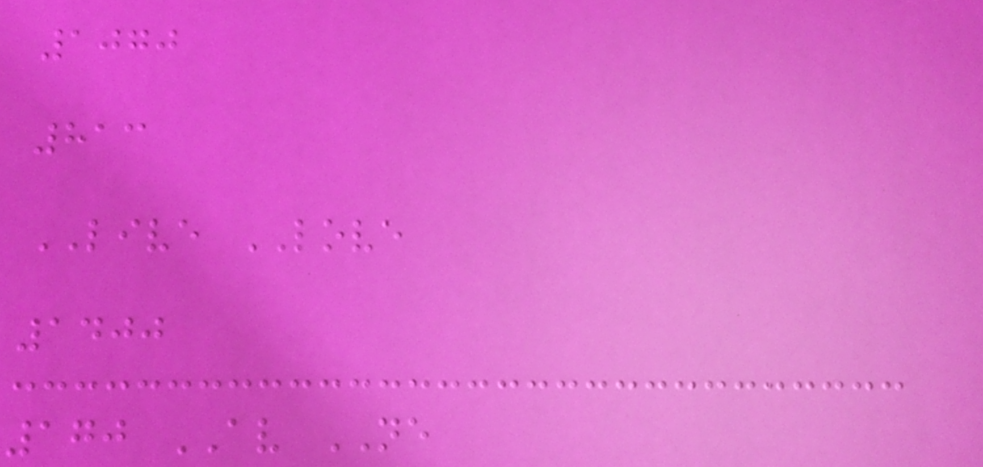1070
813
LIVE LOVE
1400
170 AV NE
